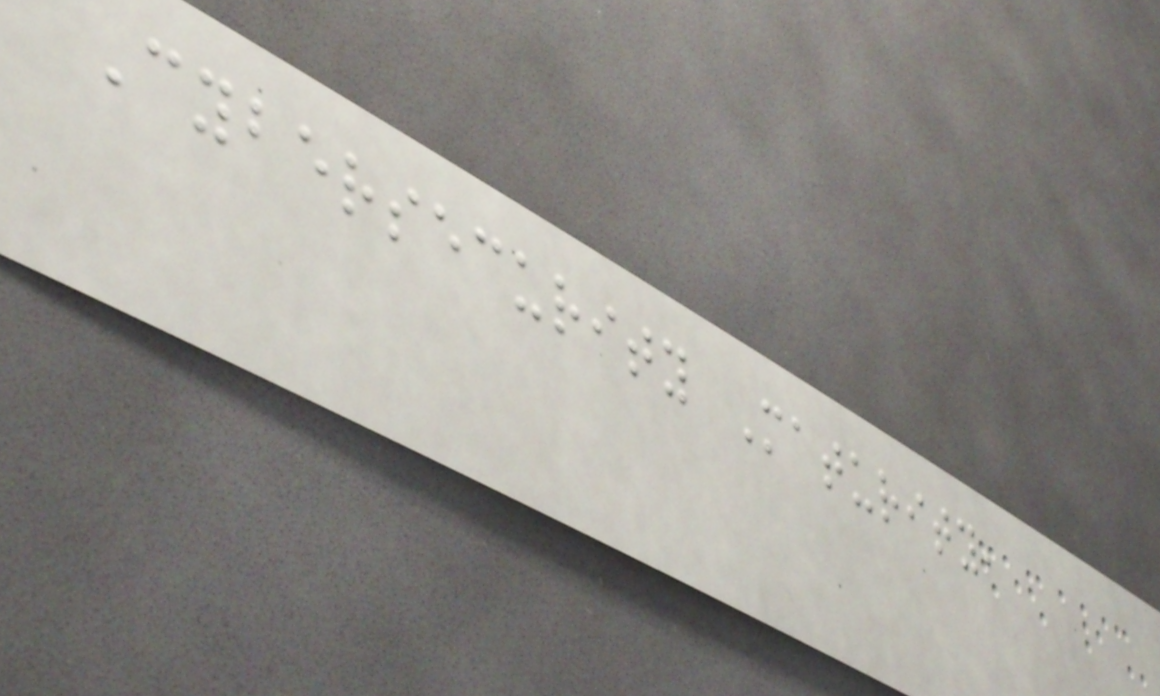Cybersecurity Maturity,
